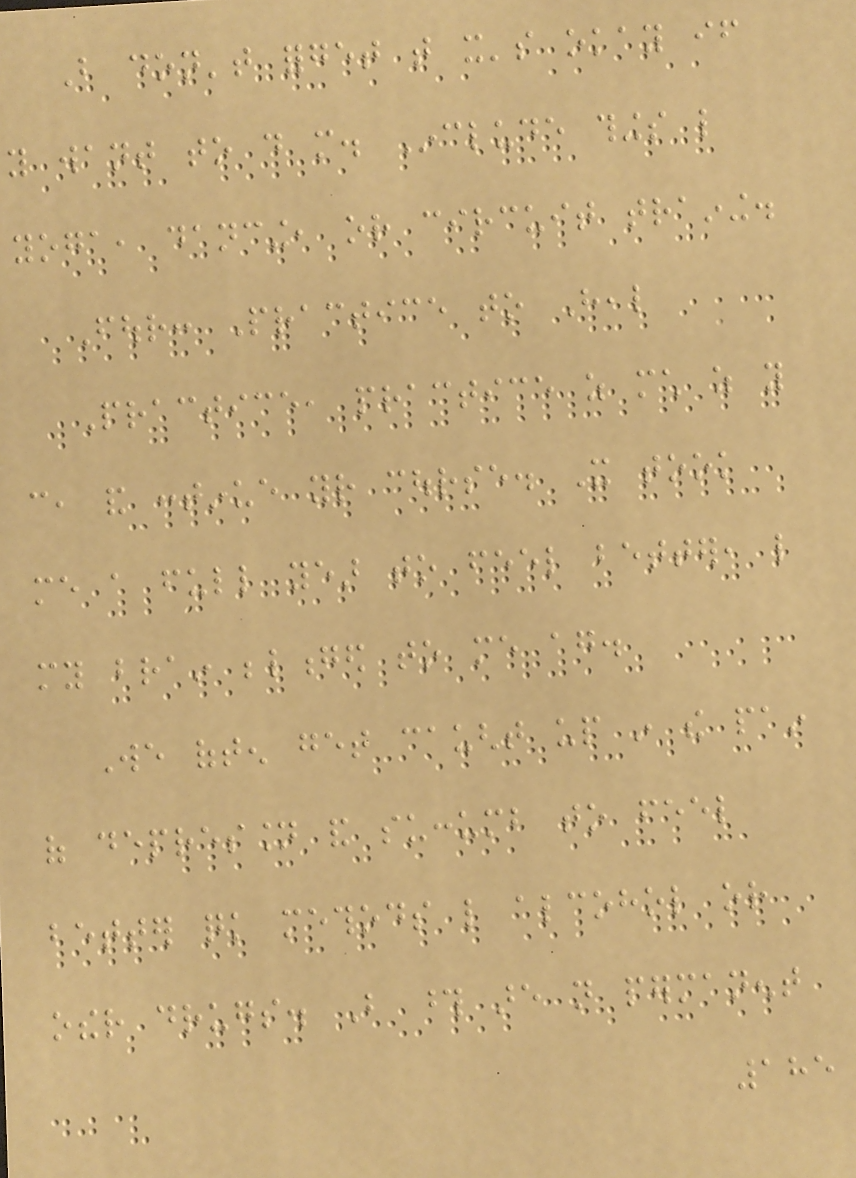But don't forget that it's okay if
you want to do more. Include things like
yoga, dancing, or circuit training.
Four: Practice to Heal
Practice, practice as much as you
can, and continue your course. It took
me a full year to feel better, like
my brain belonged to me again.
We often get caught up in the pain
of depression and succumb to feel
better quick methods like alcohol or
other drugs. But those are not permanent
185
